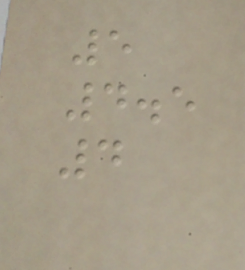5
4.5
4
